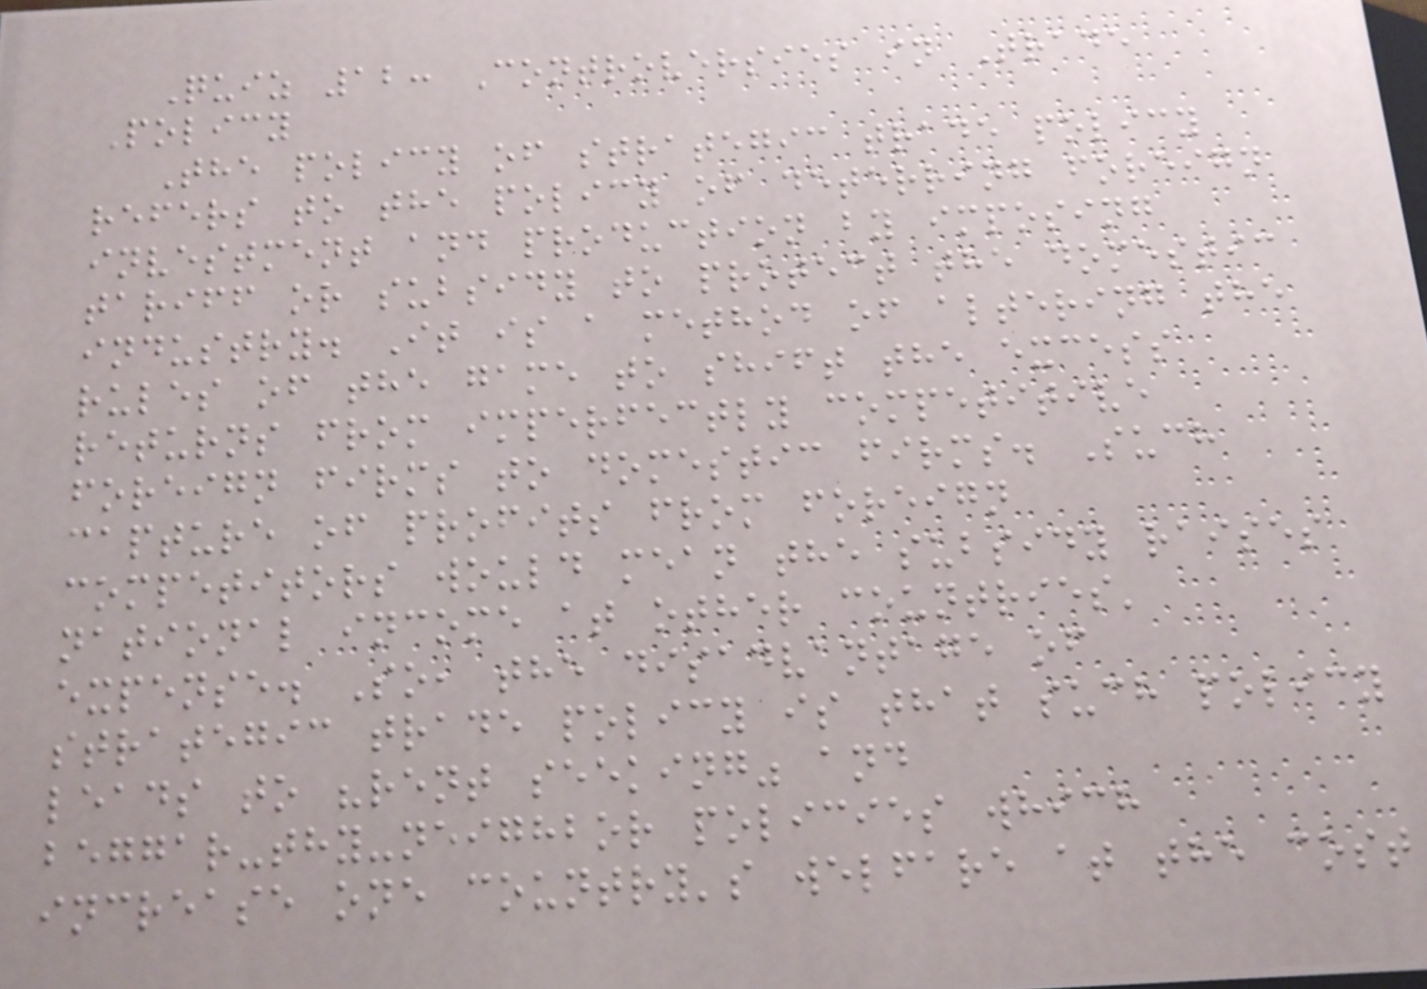Quiz 12: Controversies in Trade
Policy
The policy of strategic trade policy
refers to the policy of deterring foreign
investment and production by imposing
tariff or subsidy to protect the domestic
industry. It is a method of altering the
rules of the game to shift the excess
returns from imperfectly competitive
foreign firms to domestic firms. Such
capture of profits from foreign
competitors would mean the subsidy raises
national income at other countries'
expense. So, the disadvantage of
strategic trade policy is that such policy
leads to "rent seeking" and
beggar-thy-neighbor policies which
increase one country's welfare at the cost
